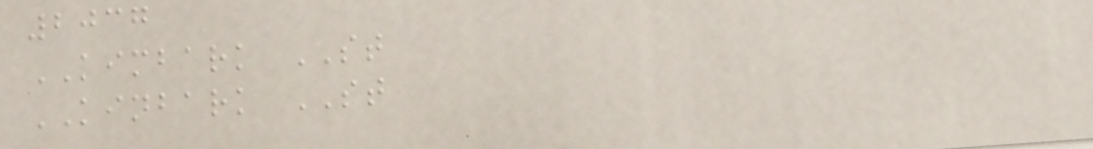2037
KIMBARK ST
KINBARK ST
